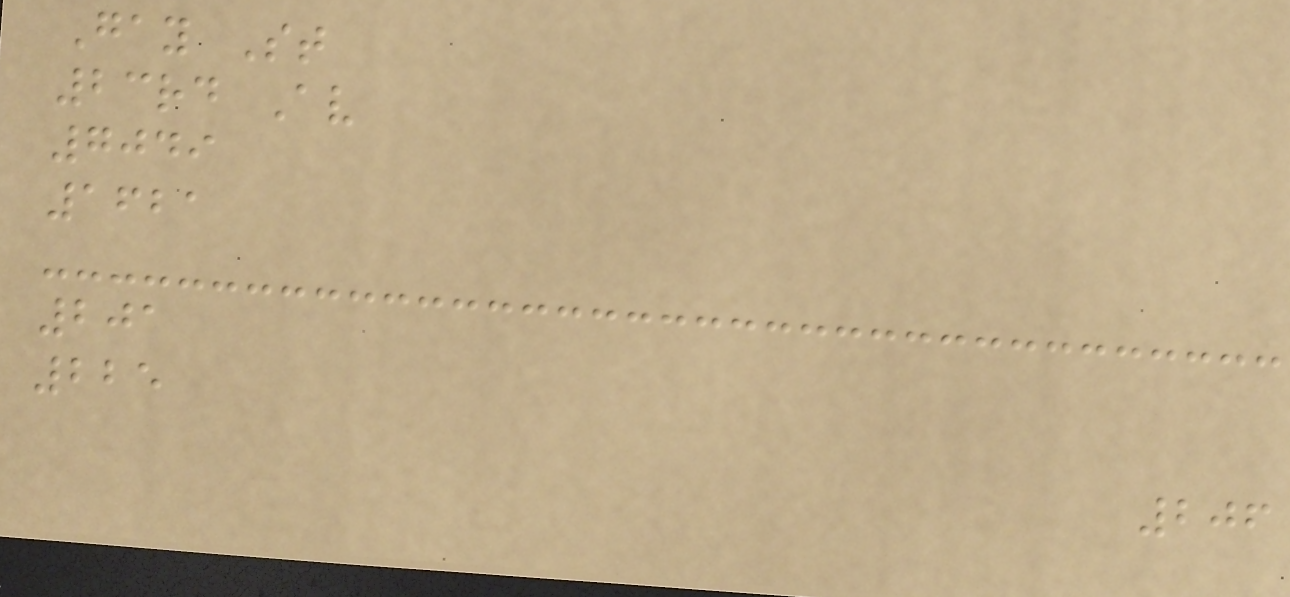Gay St
23rd Av
7049
1621
201
225
206
